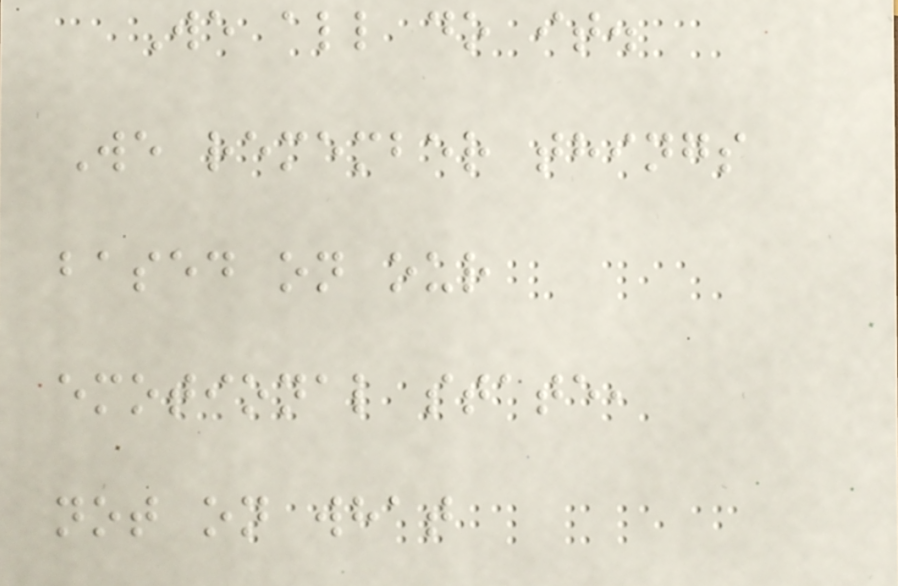We all do it.
We remember things
based on our
emotional state,
not on what
